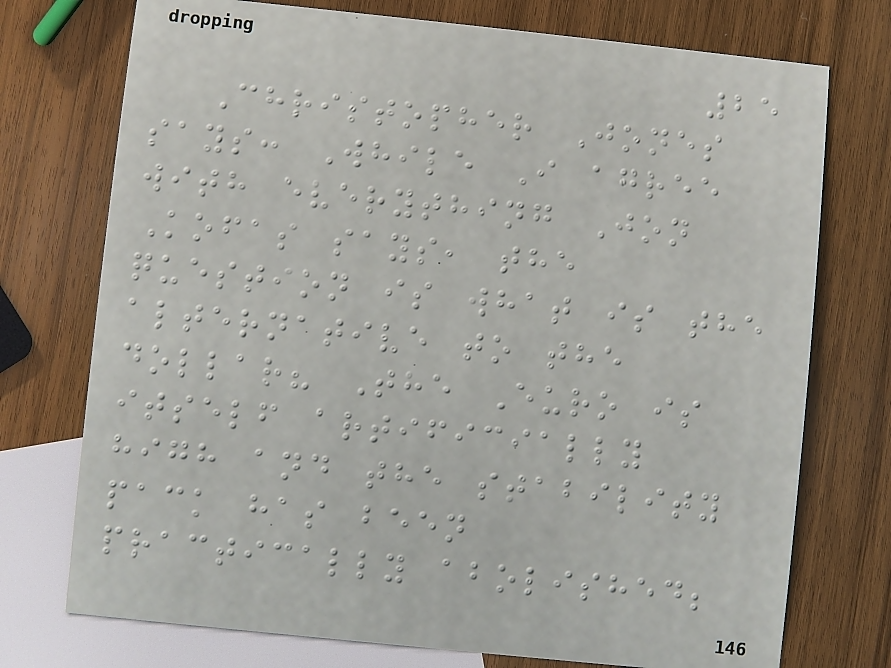25
Christopher Jones
says: While I agree
with everything Jon
Kofas says, the
question is what is the
alternative to the
dollar? The Euro is
itself artificially
high and the stability
pack has been
practically abolished;
